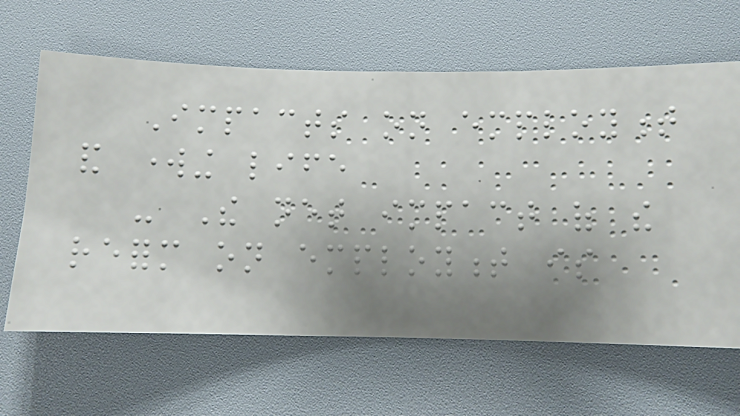Impacts on employment
and working life
- The net impact of the
reform on employment is
